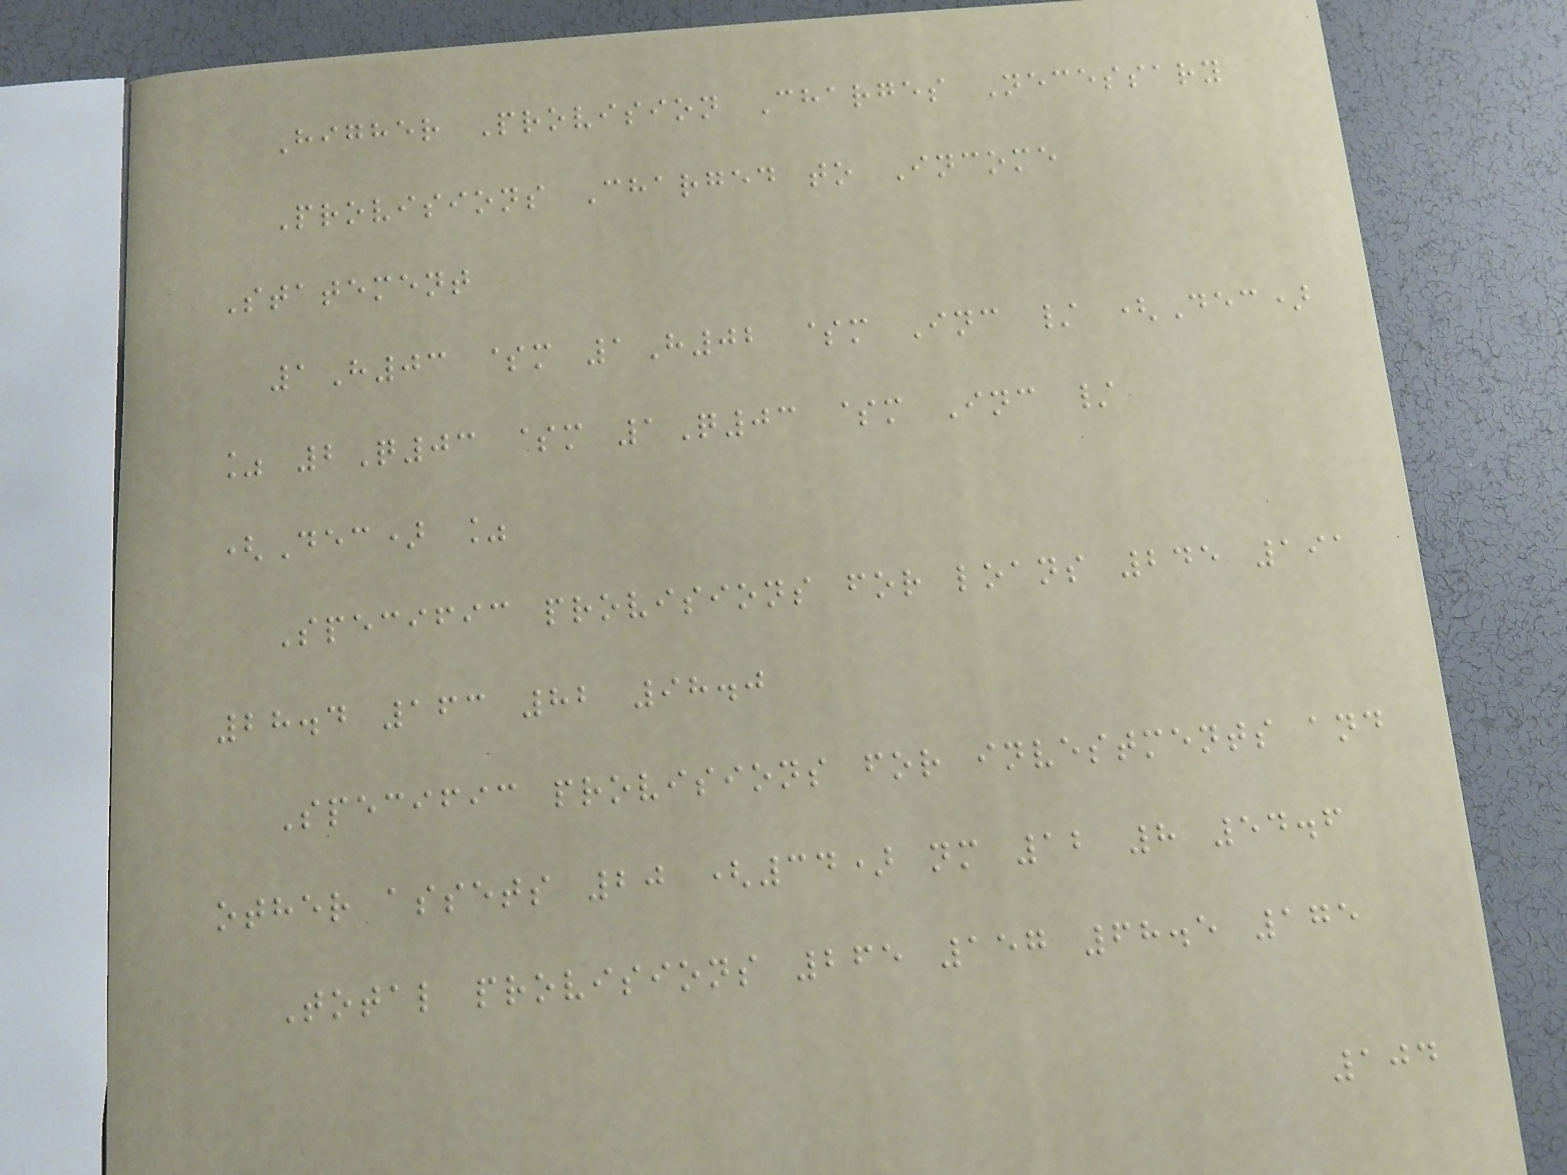Higher Provision Charges Necessary
Provisions Charged to Income
Statement
1H03 $m 1H02 $m Inc / (Dec)
% 2Q03 $m 1Q03 $m Inc /
(Dec) %
Specific provisions for loans 245 191
28.4 163 82 98.0
Specific provisions for investments and
other assets 20 (34) nm 12 8 54.6
Total provisions 265 157 68.5 175
104
